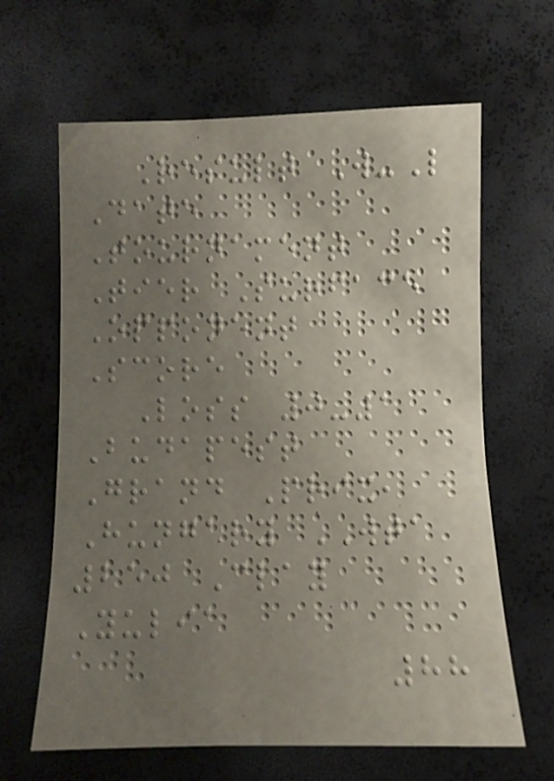Result W-L
Date
Tournament
Tier Surface
Opponent
Score
Loss 0-1
Budapest
Grand Prix,
Hungary WTA
250 Clay
Yulia
88
